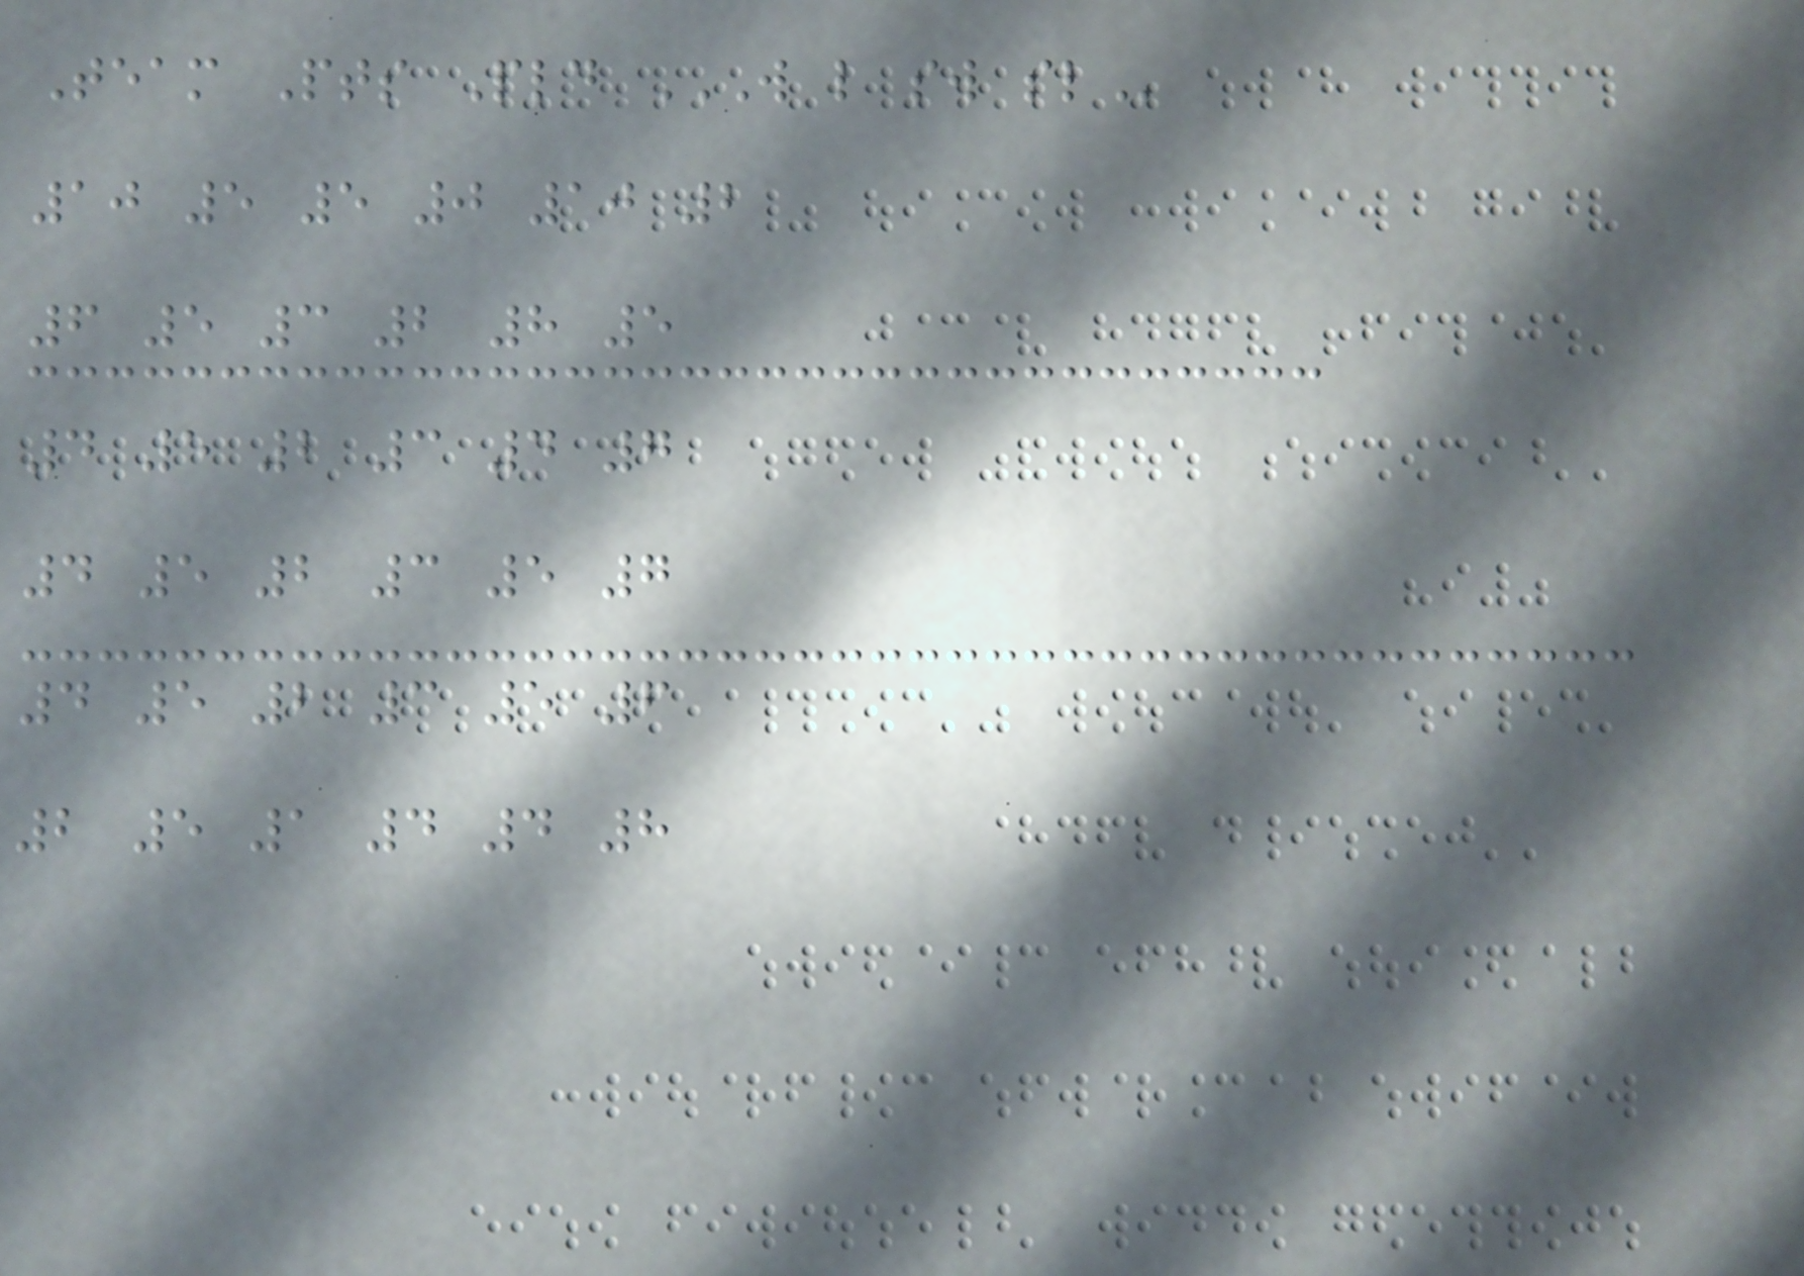Team Pts Pld W L SW SL
10 5 5 0 10 2
6 5 3 2 8 5
4 5 2 3 4 7
4 5 2 3 5 7
4 5 2 3 5 6
2 5 1 4 4 8
